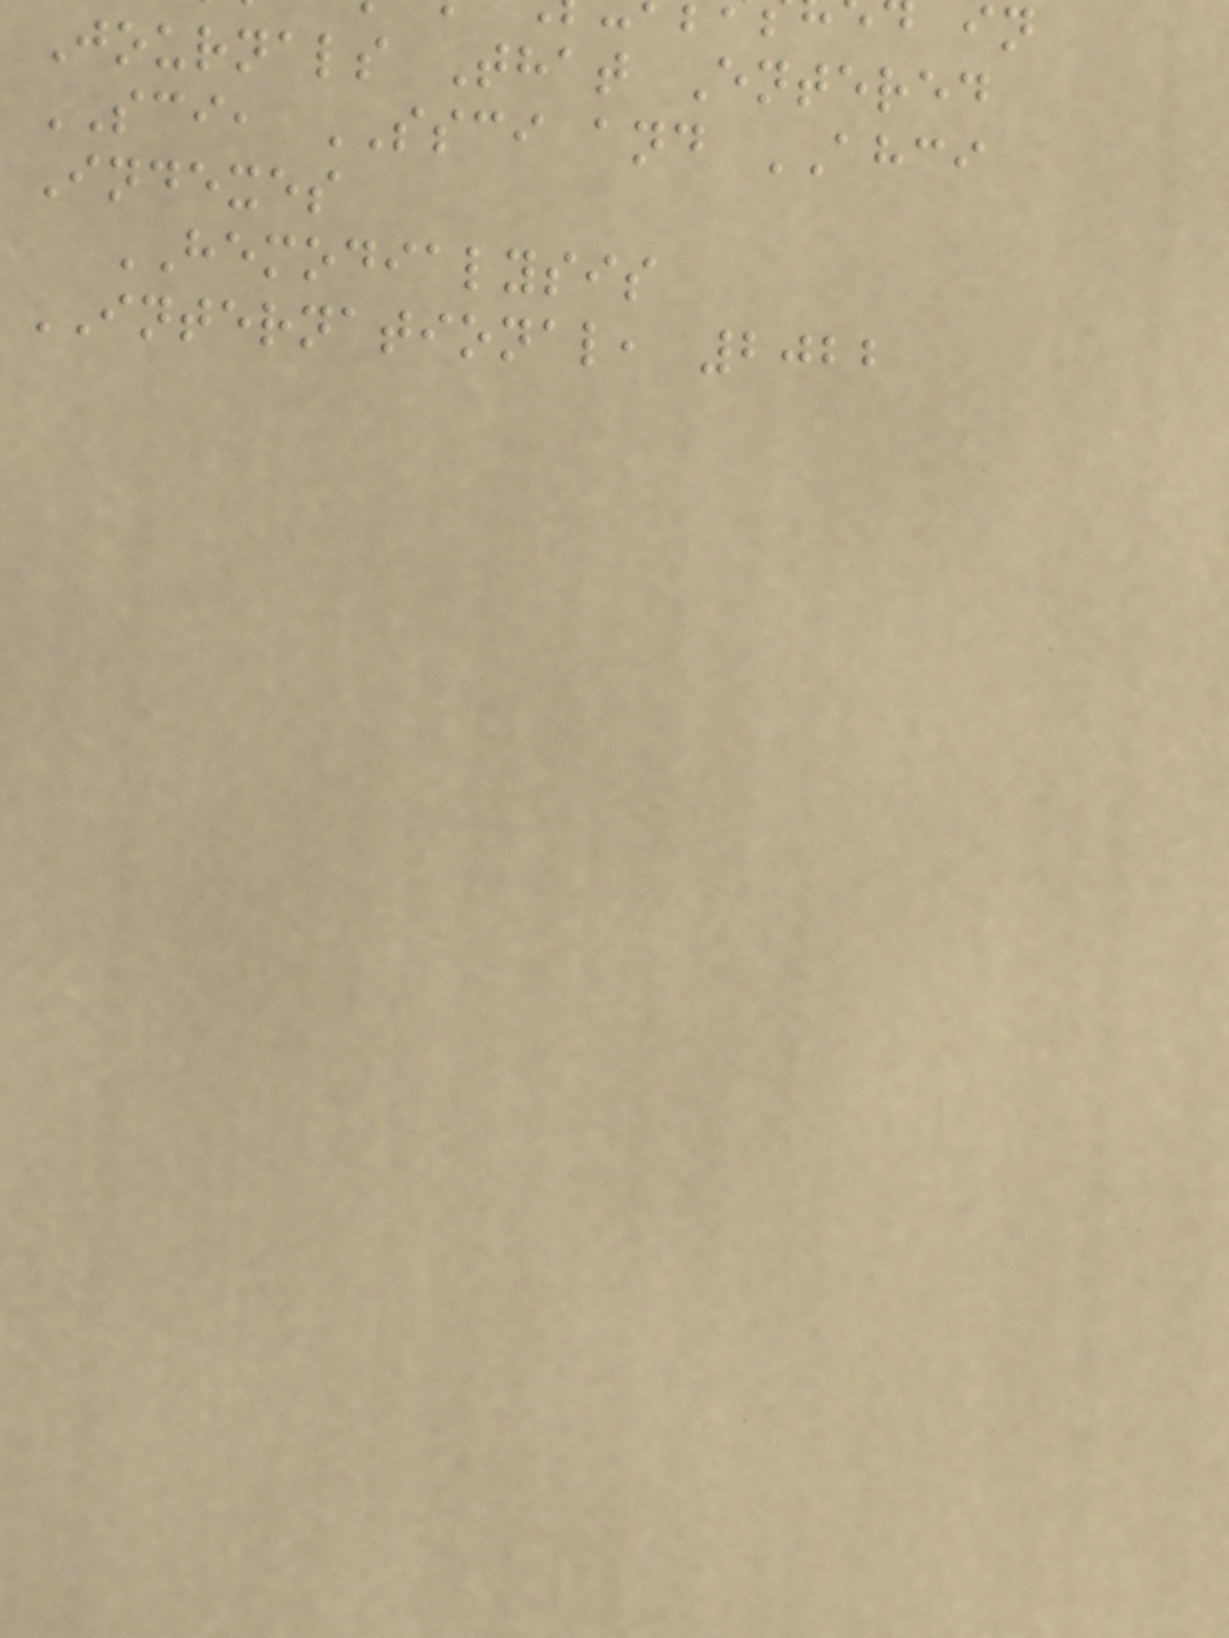Journals That Entered
SCI, SSCI and AHCI
Indexes
HEMODIALYSIS
INTERNATIONAL, 2022
